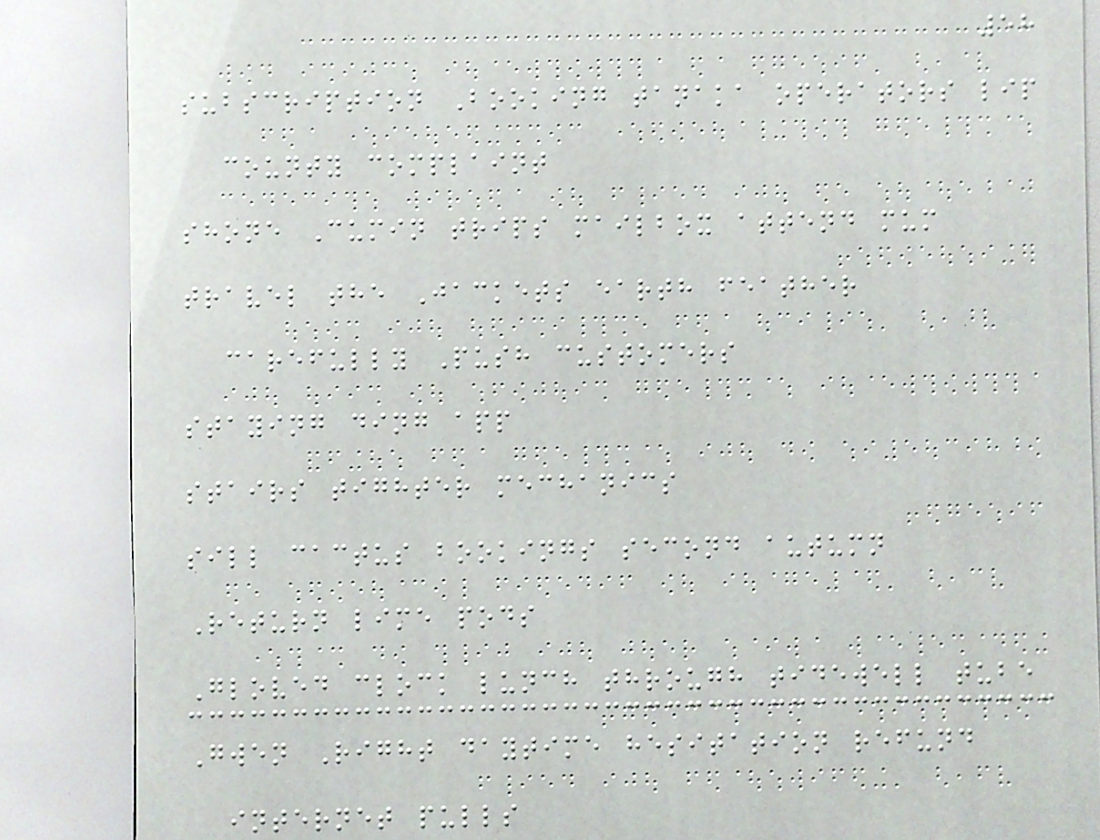58
subscription Booking tanaka operators lip
county complaint
shone Cumin trips mailbox attend mum
travel the Jackets earth feather
carefully Push customers
staying ding app
stairs tighter mechanics
sill cactus bookings second autumn
Return lime pods
Gloved clock lunch through tidewell tube
Gwen Right daytime hesitation refund
internet pulls
